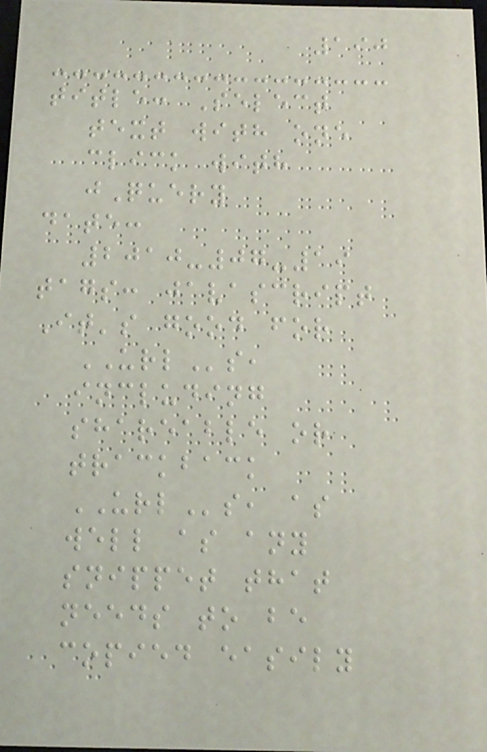190
title: Select
text with one
click with
jQuery
date:
2010-07-19
tags: javascript
It's good for
URLs,
including
shareable or
trackback
URLs, as
well as any
snippet that
needs to be
copied easily
